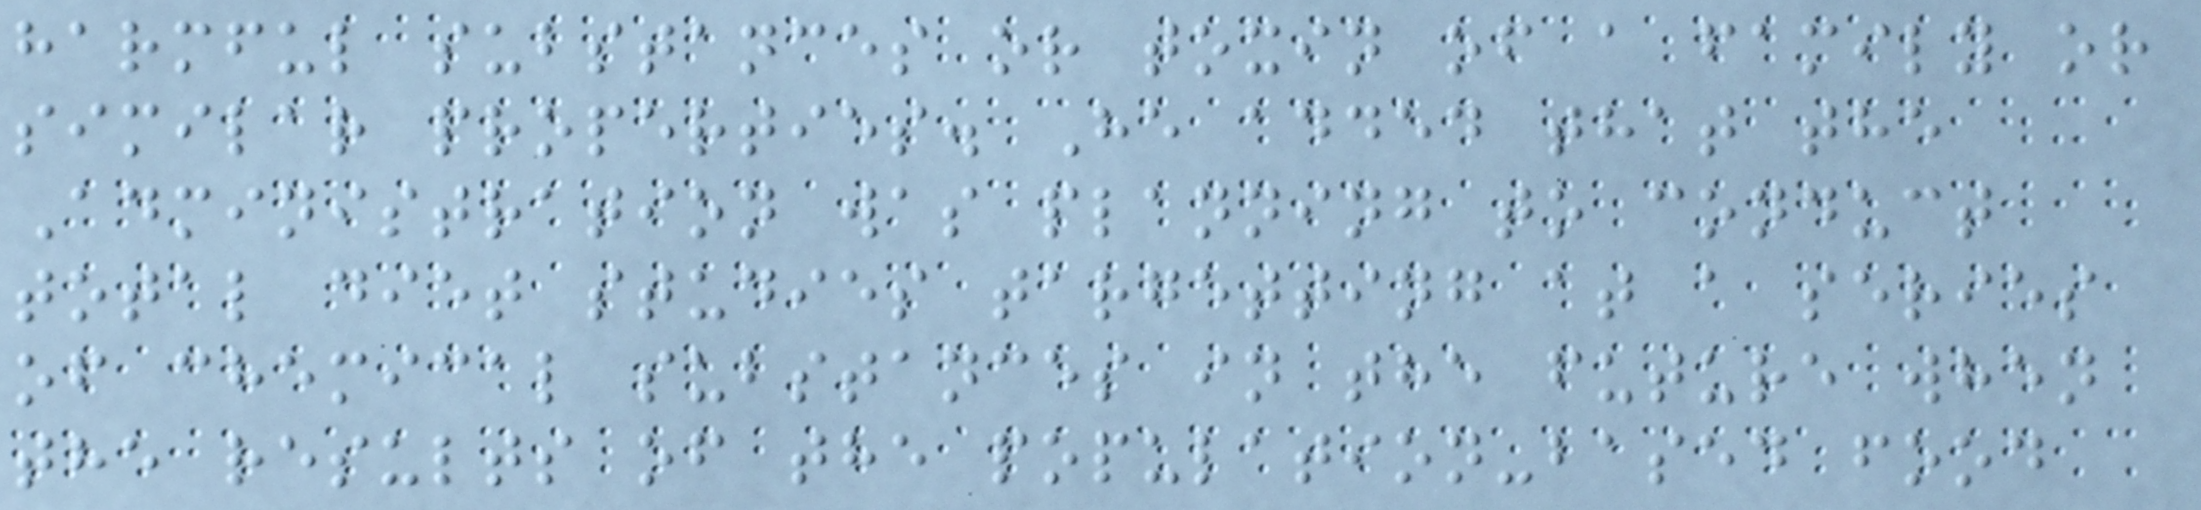harmful substances or toxin of a family or
similar properties. He added that the
Administration was planning to conduct
total diet studies targetting at a series
of chemical substances in the future when
the results of the population-based food
